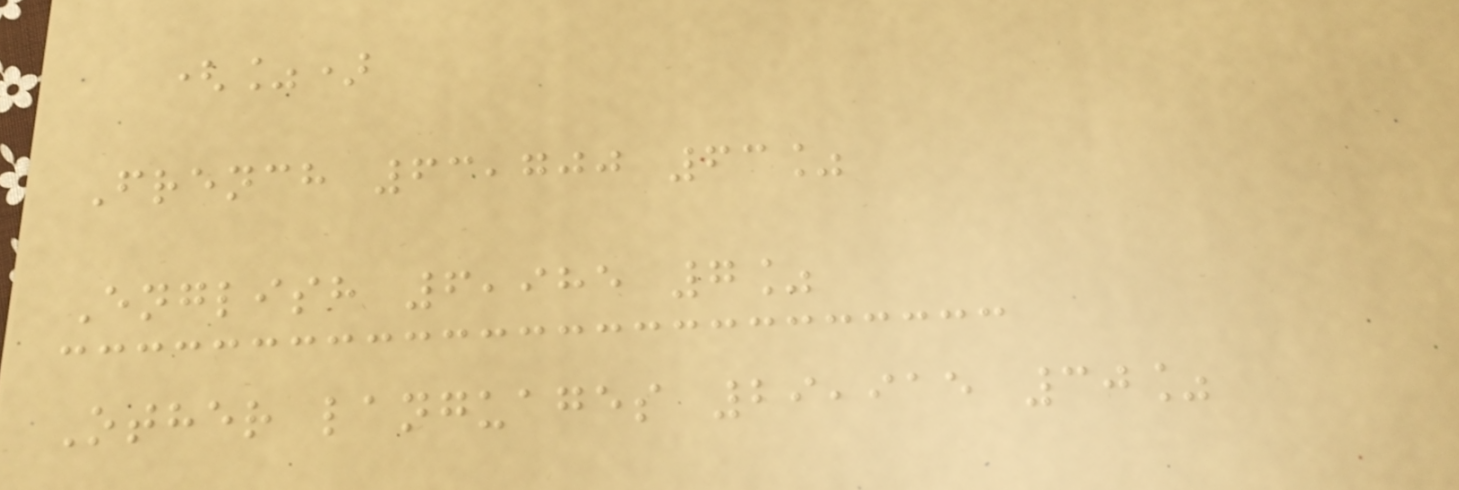(%)
French 63,700 63%
English 6,985 7%
Other languages 29,915 30%
